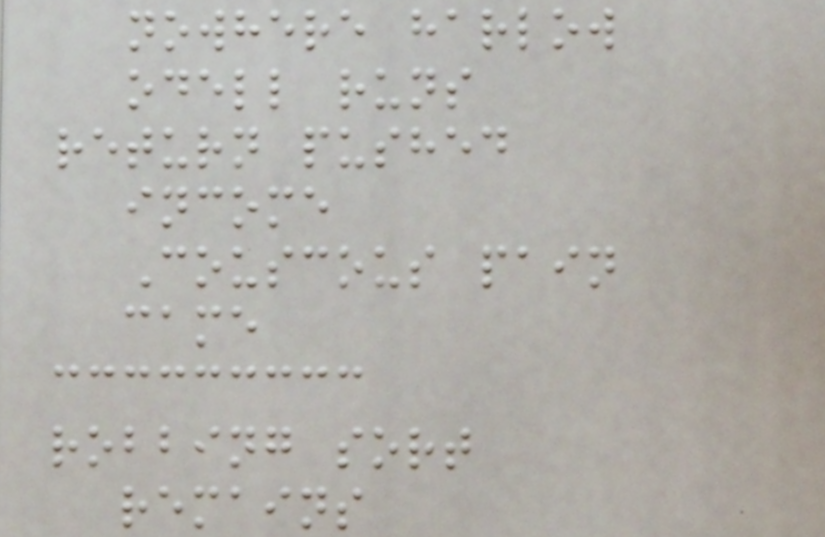nowhere harlow
odell runs
return pushed
income
Couscous pain
came
robbing sort
remains
